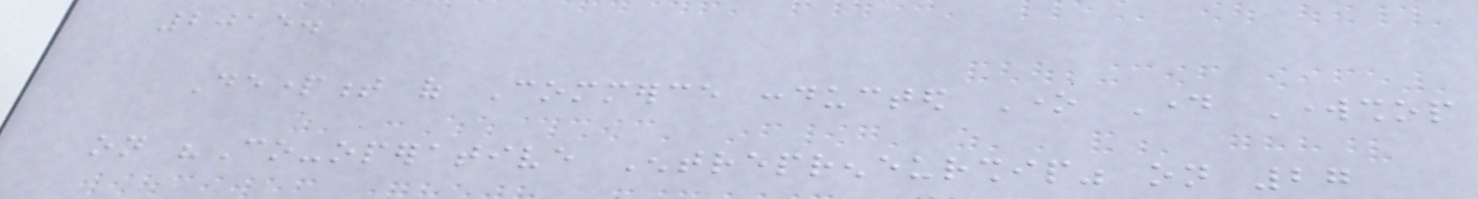2015.
Department of Commerce conducted One Day Workshop
on "Co-operative Entrepreneurship" on 27
